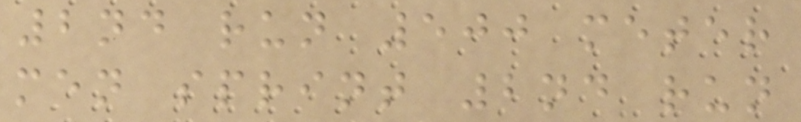2nd run 500 meter
men sprint 2nd run
